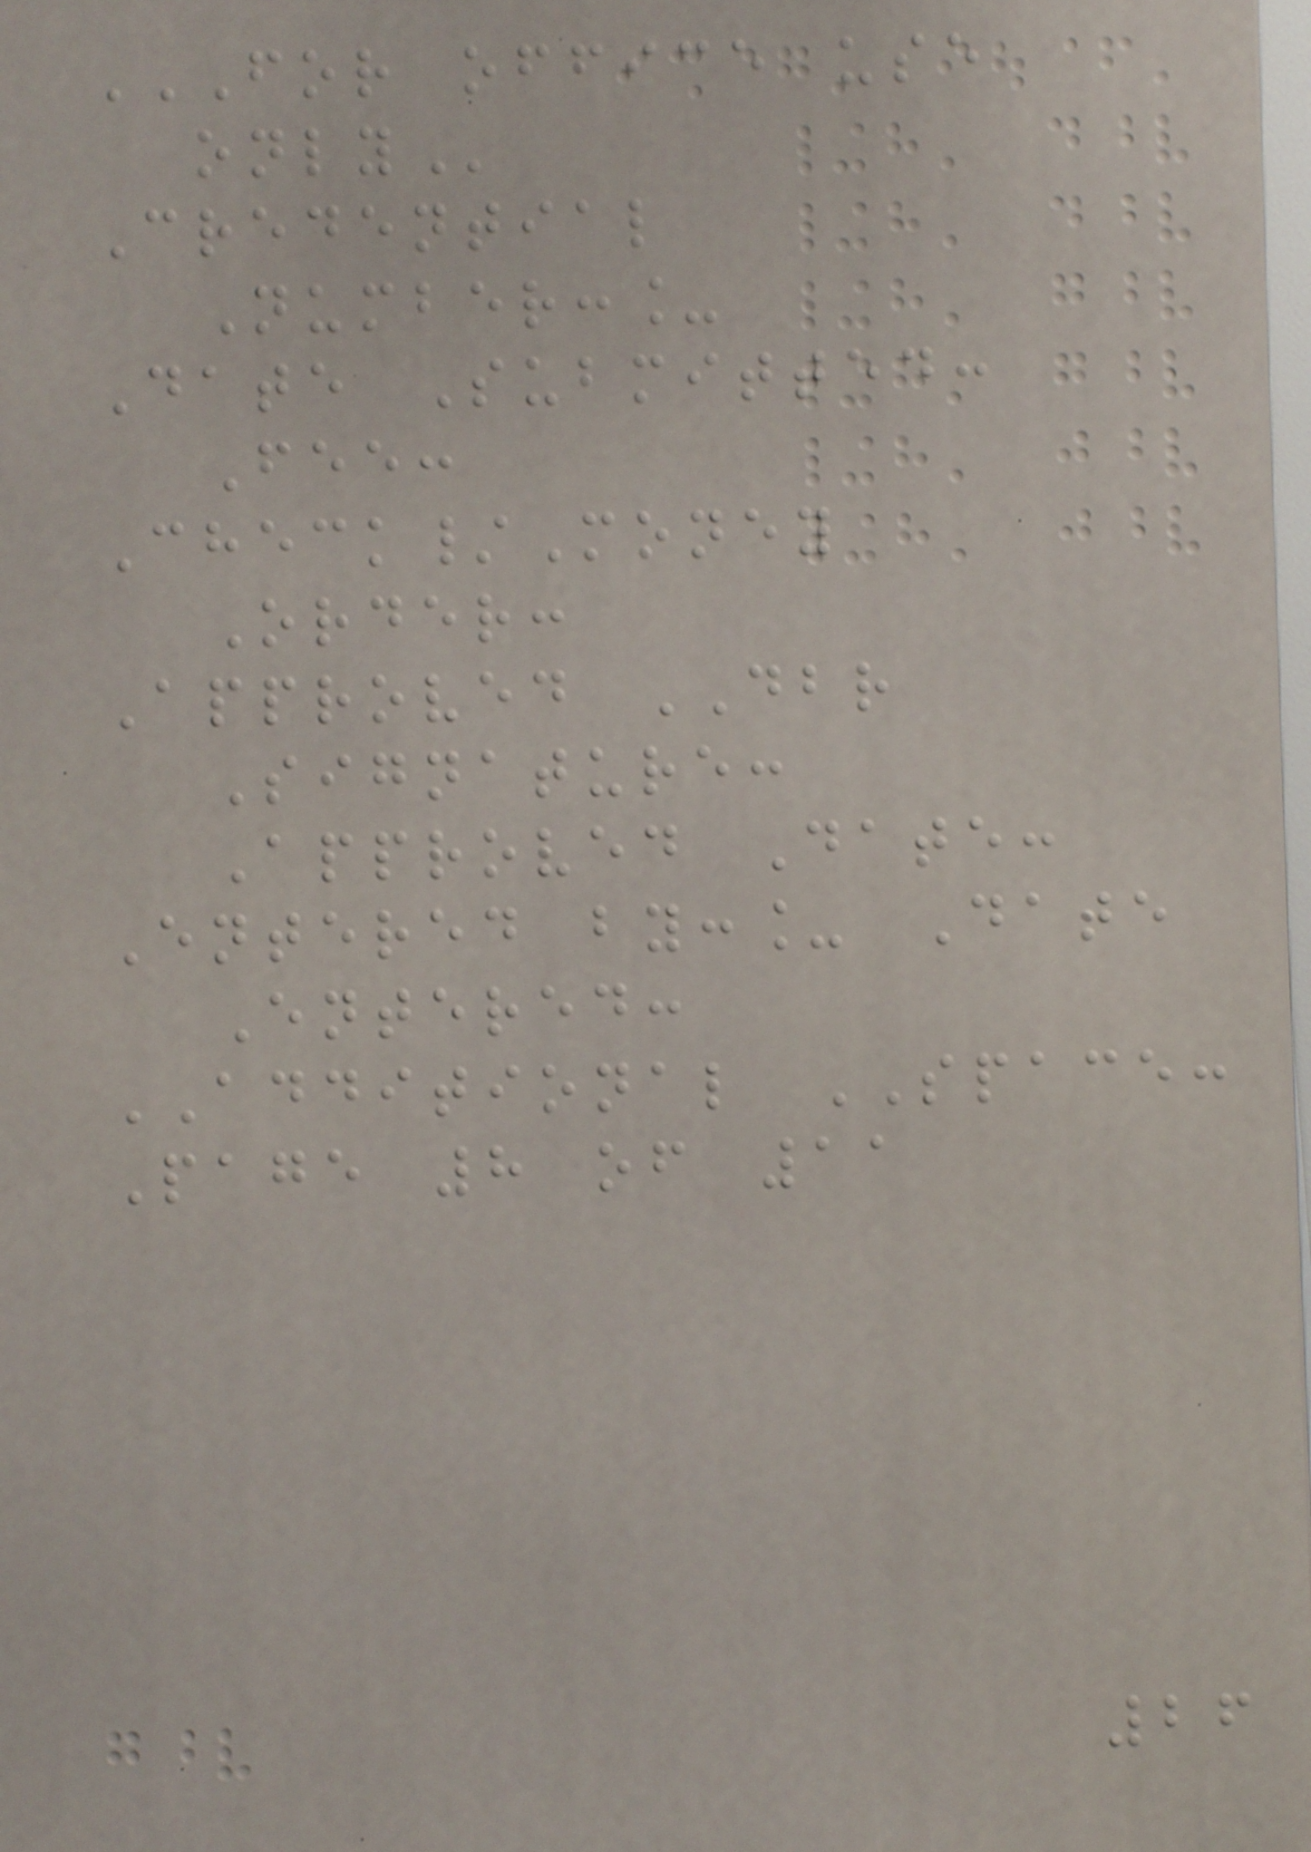FOR OFFICE USE
ONLY
Credential
Number:_
Date Submitted:
Fee:
Check/Money
Order:
Approved DBR
Signature:
Approved Date:
Entered by:_ Date
Entered:
ADDITIONAL SPACE:
Page 8 of 11
26
